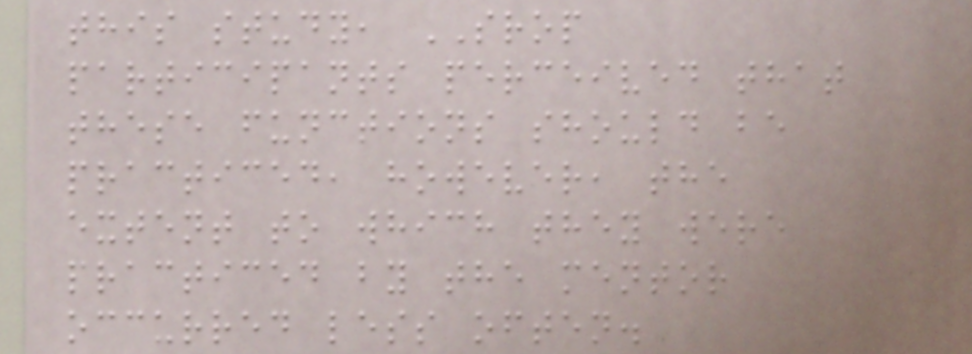this study, SROP
participants perceived that
these functions should be
practiced, however, the
extent to which they were
practiced by the mentor
occurred less often.
